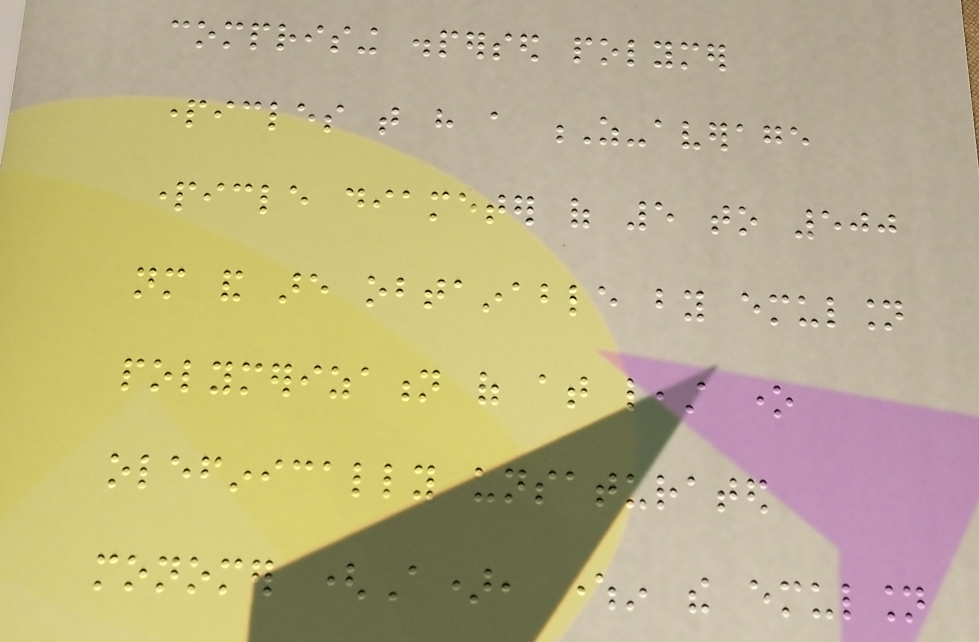comprising dispersed polymer
particles that have a Z-average
particle diameter of 5 to 500
nm and are obtainable by emulsion
polymerization of at least one
olefinically unsaturated
monomer (A), wherein the emulsion
